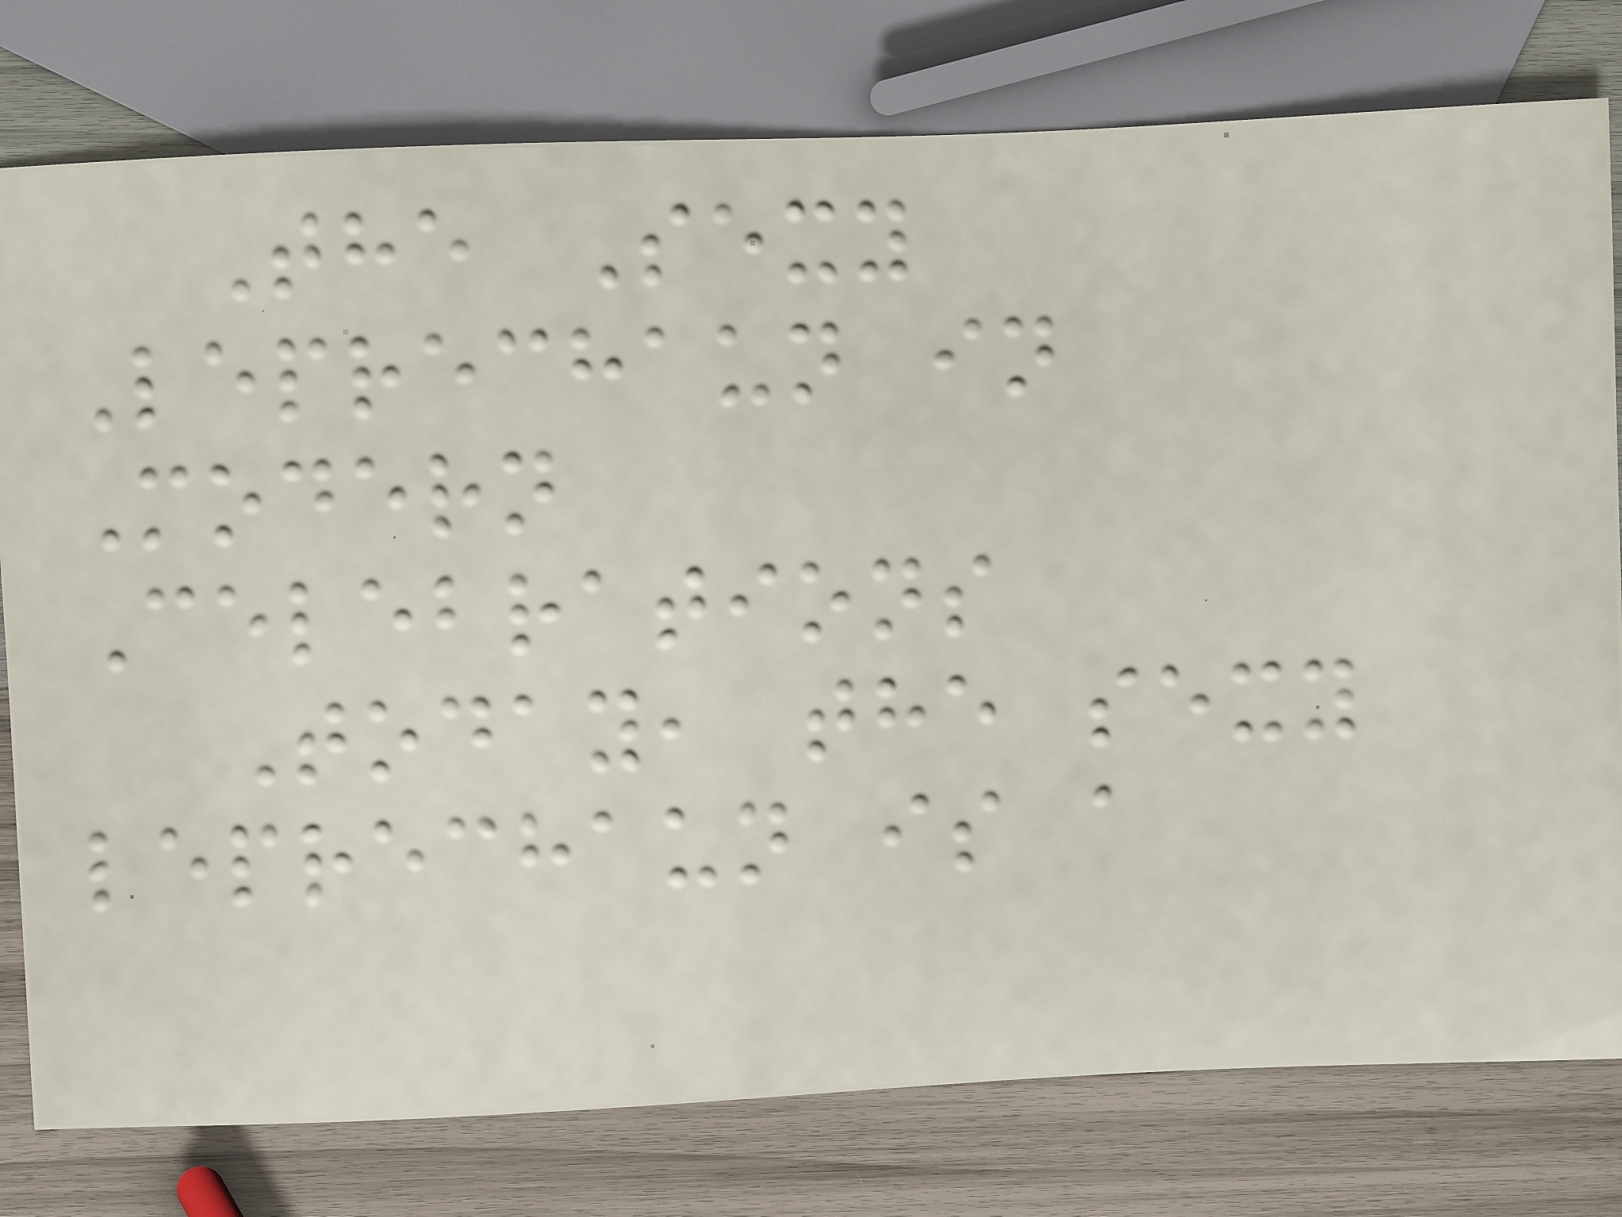The Sexy
Leprechaun in
Modern
Celebrations
Today, the sexy
leprechaun is a
